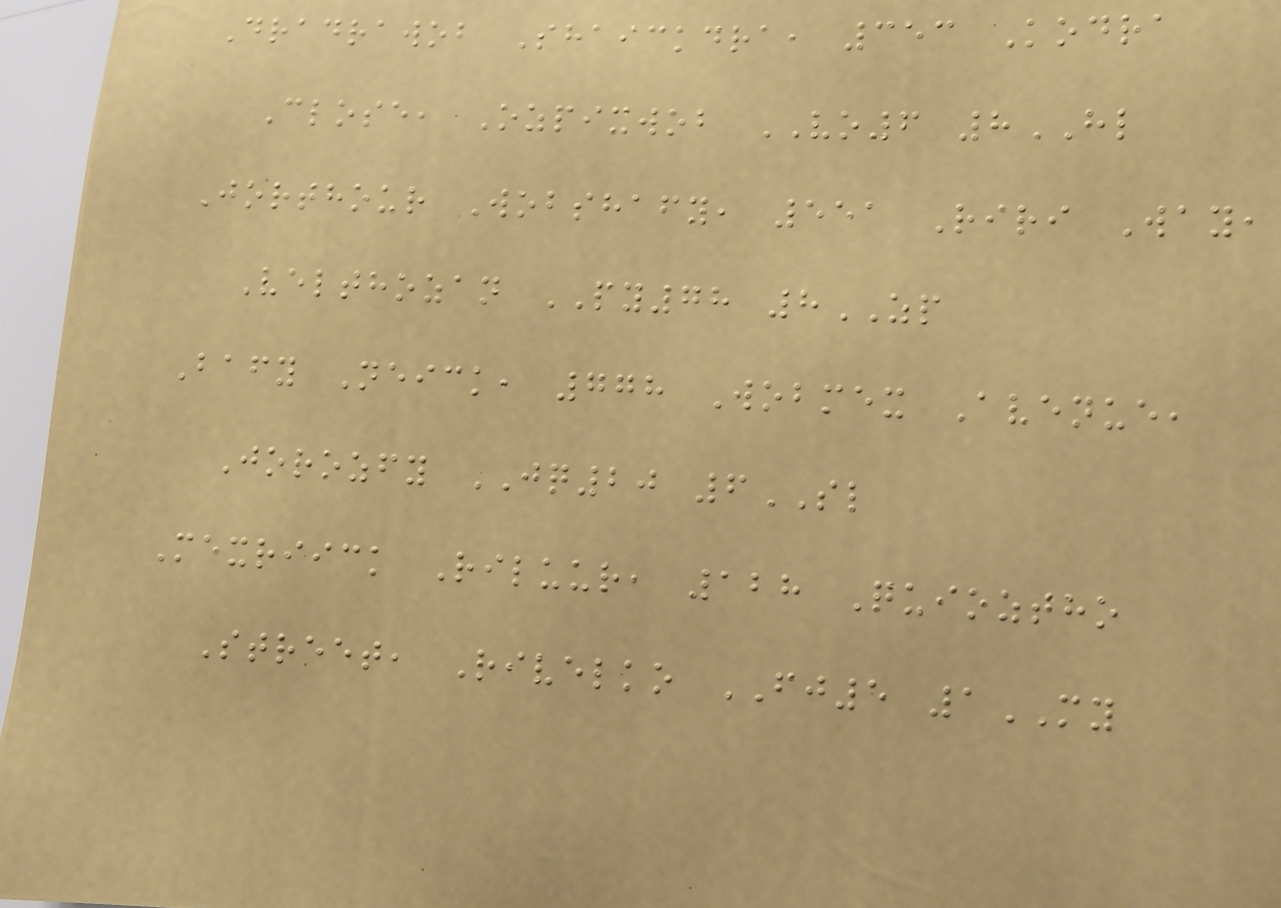Dradrawob Shaickdra, 353 Kodra
Close, Ozpixwob VO6 8HL
Jorthour Wobshafy, 551 Riri Way,
Velthozan PY78 8ZP
Bafy Neick, 778 Wobmex Avenue,
Jorozfy JQ20 6SL
Mexriick Riluur, 128 Quioztho
Street, Rivelko FJ5 1MY
